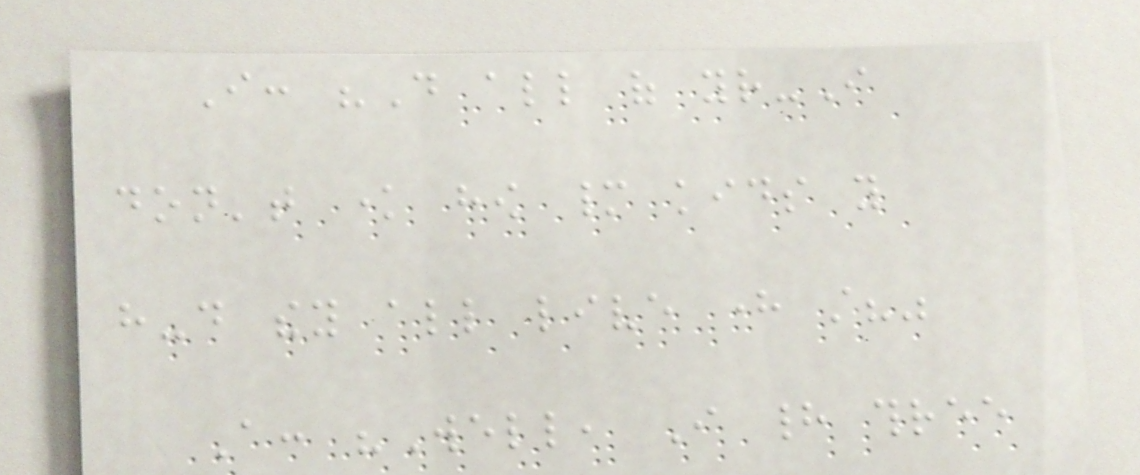I: "Do all of your-I
don't know how many kids you
have-do they all live here still?"
A: "Well, I had three
